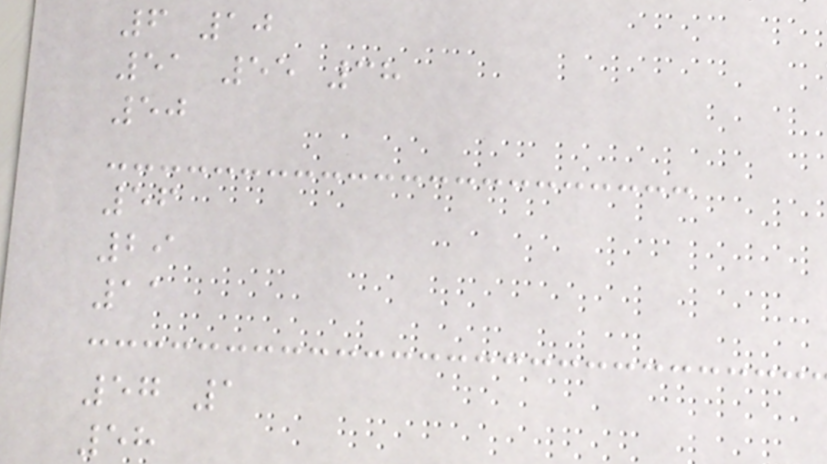6 10
51 55 38
50
56
29
11
57 1
58
